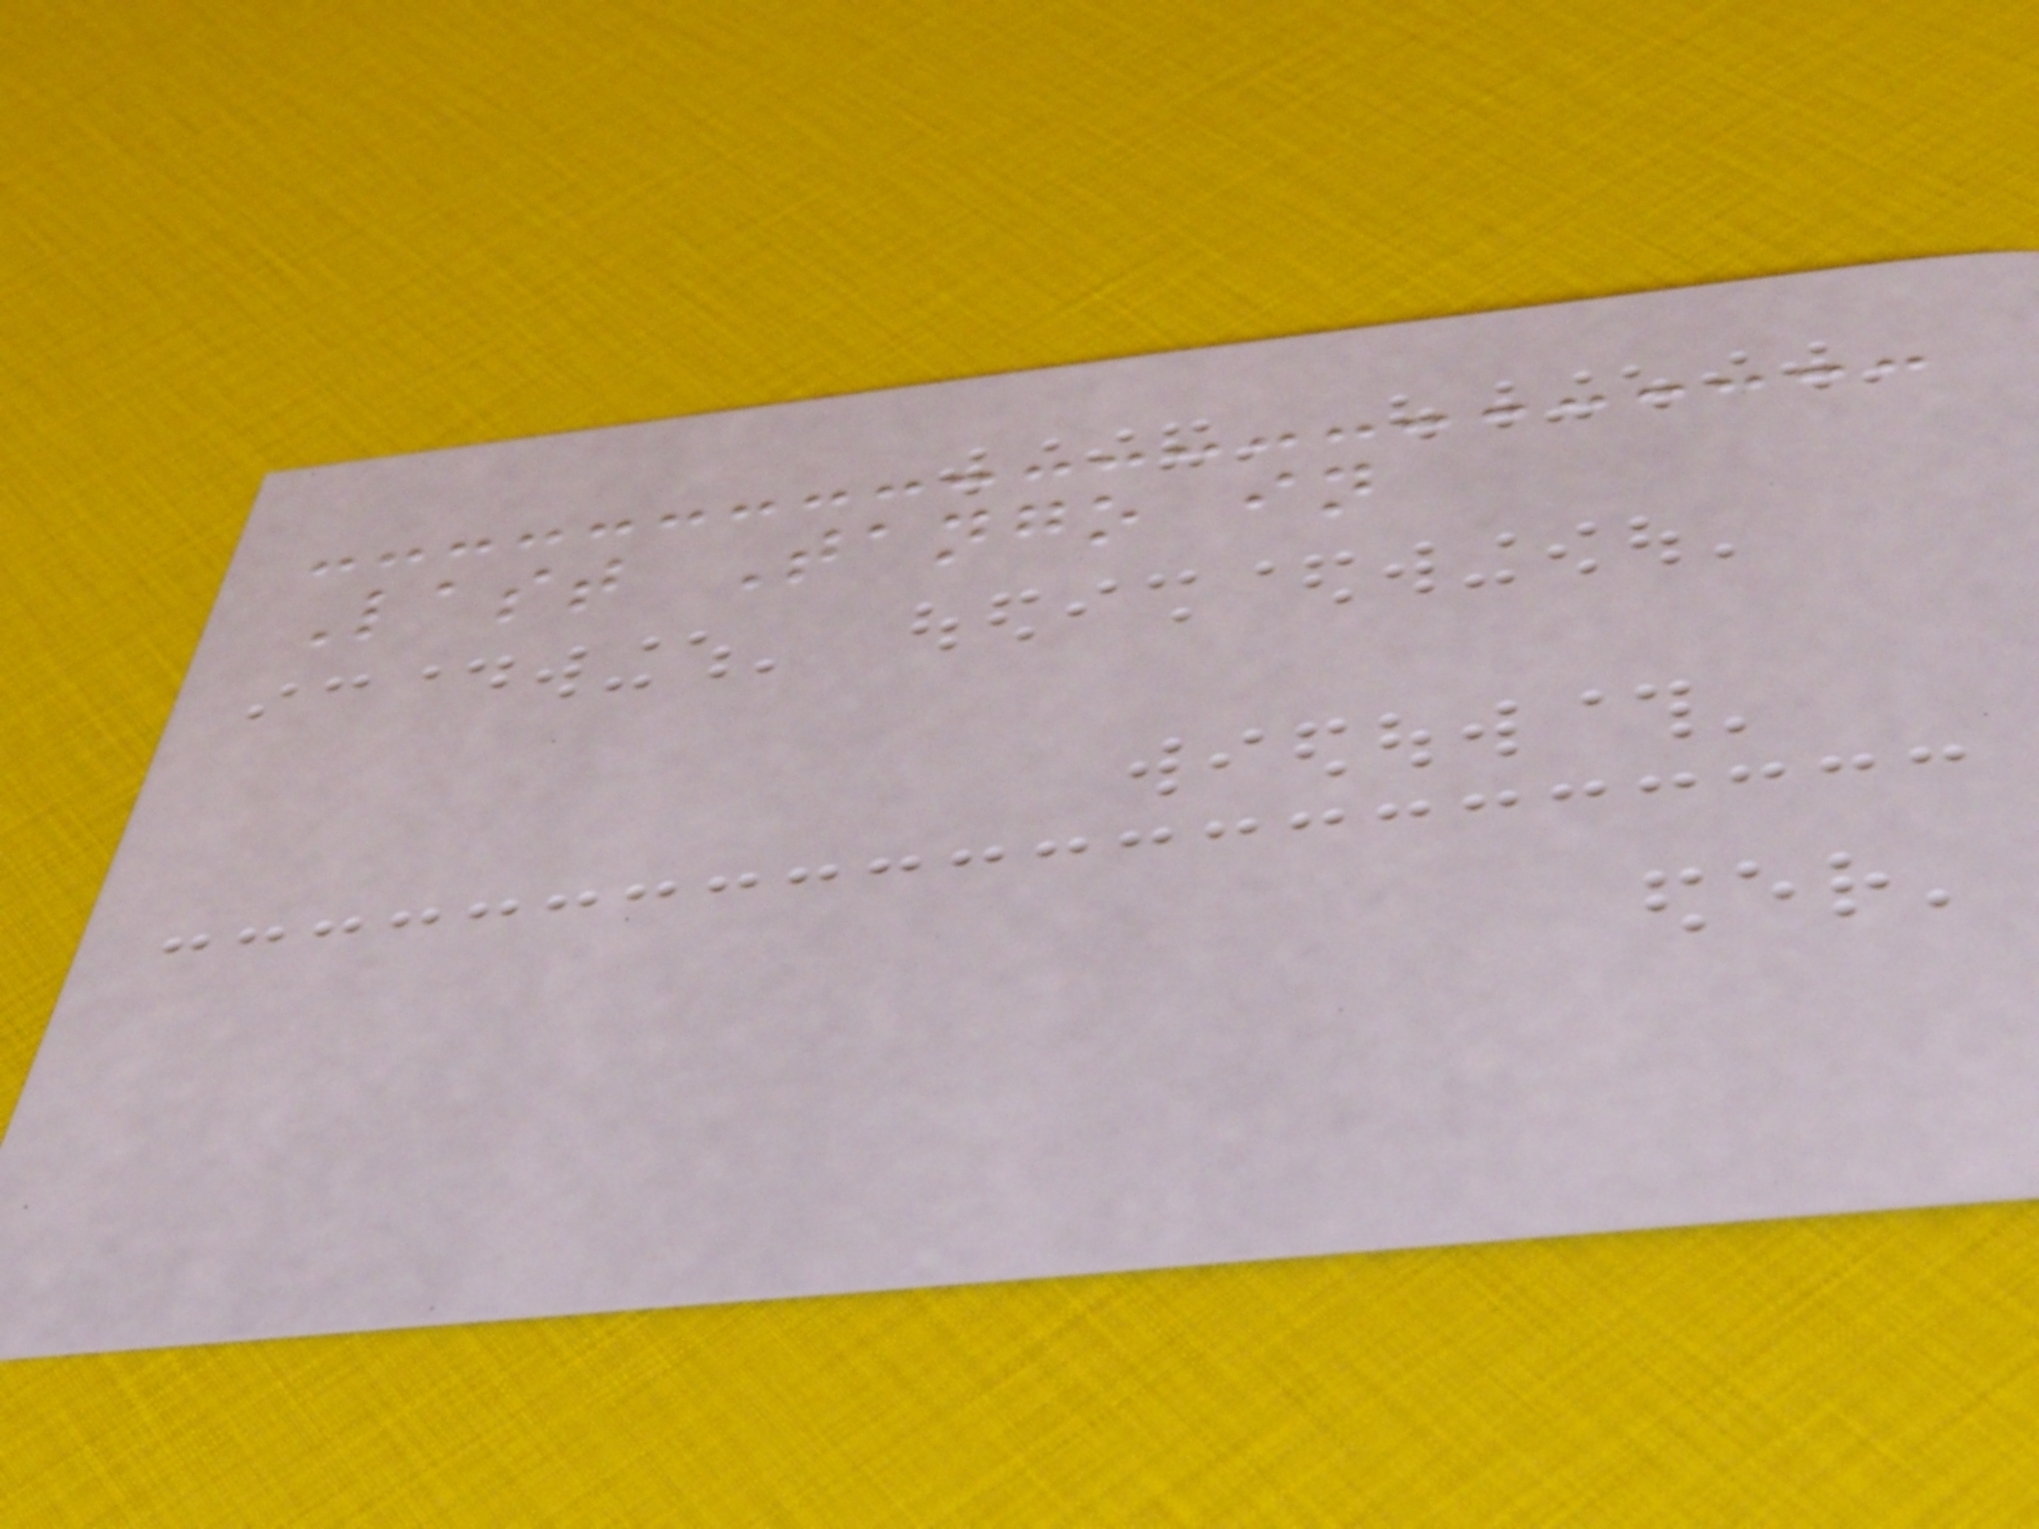Last Tango in
